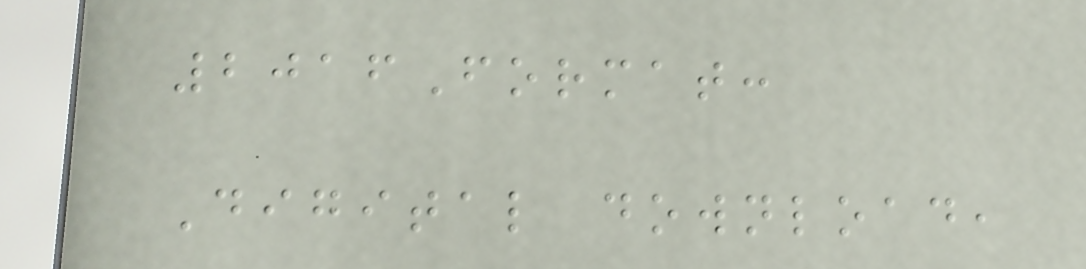2016Format:
Digital download,
